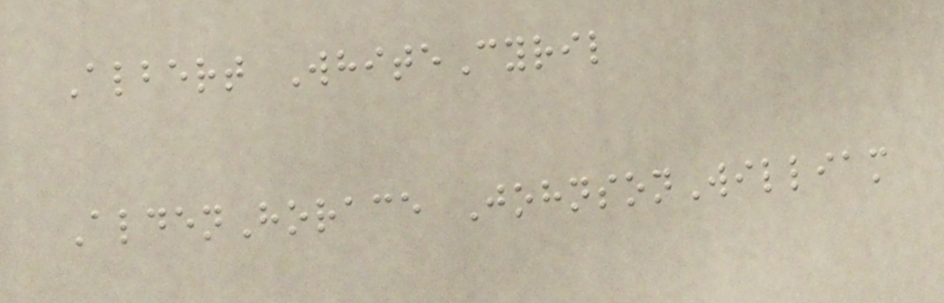Albert WhiteCyril
AldenHorace JohnsonWilliam
